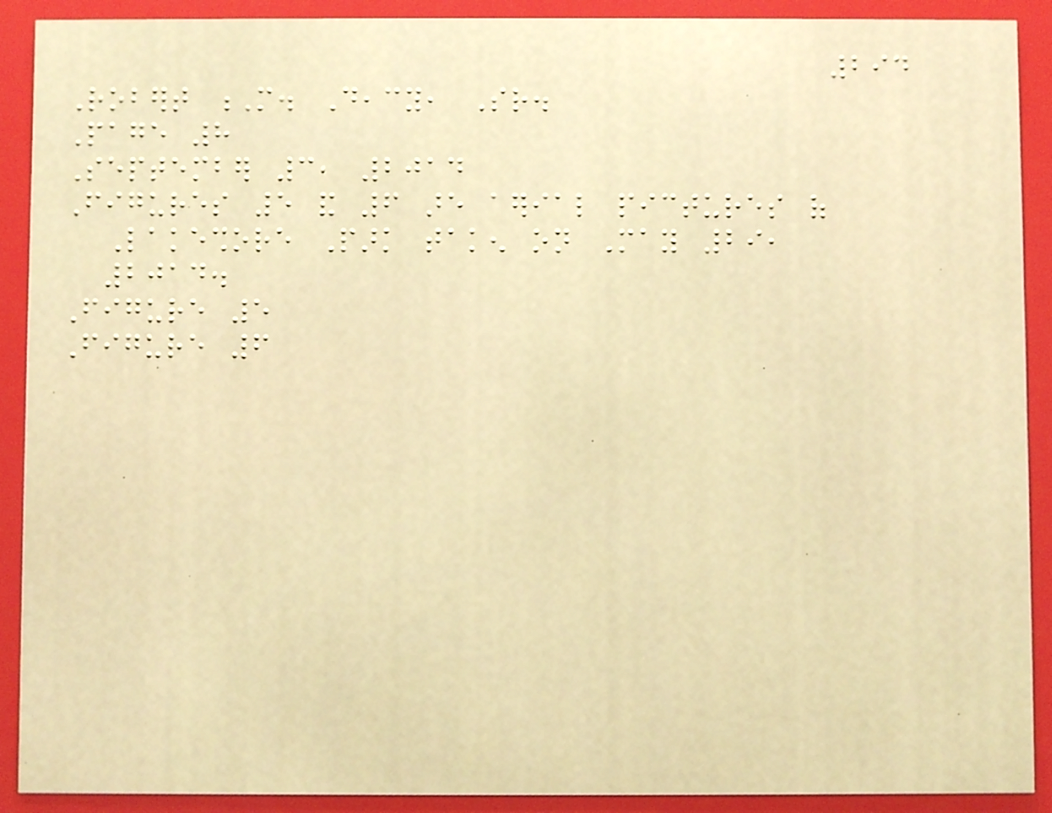294
Robert M. Deacy, Sr.
Page 8
September 3, 2014
Figures 5 and 6 are aerial pictures of
Lakeshore Park taken on May 29,
2014.
Figure 5
Figure 6
